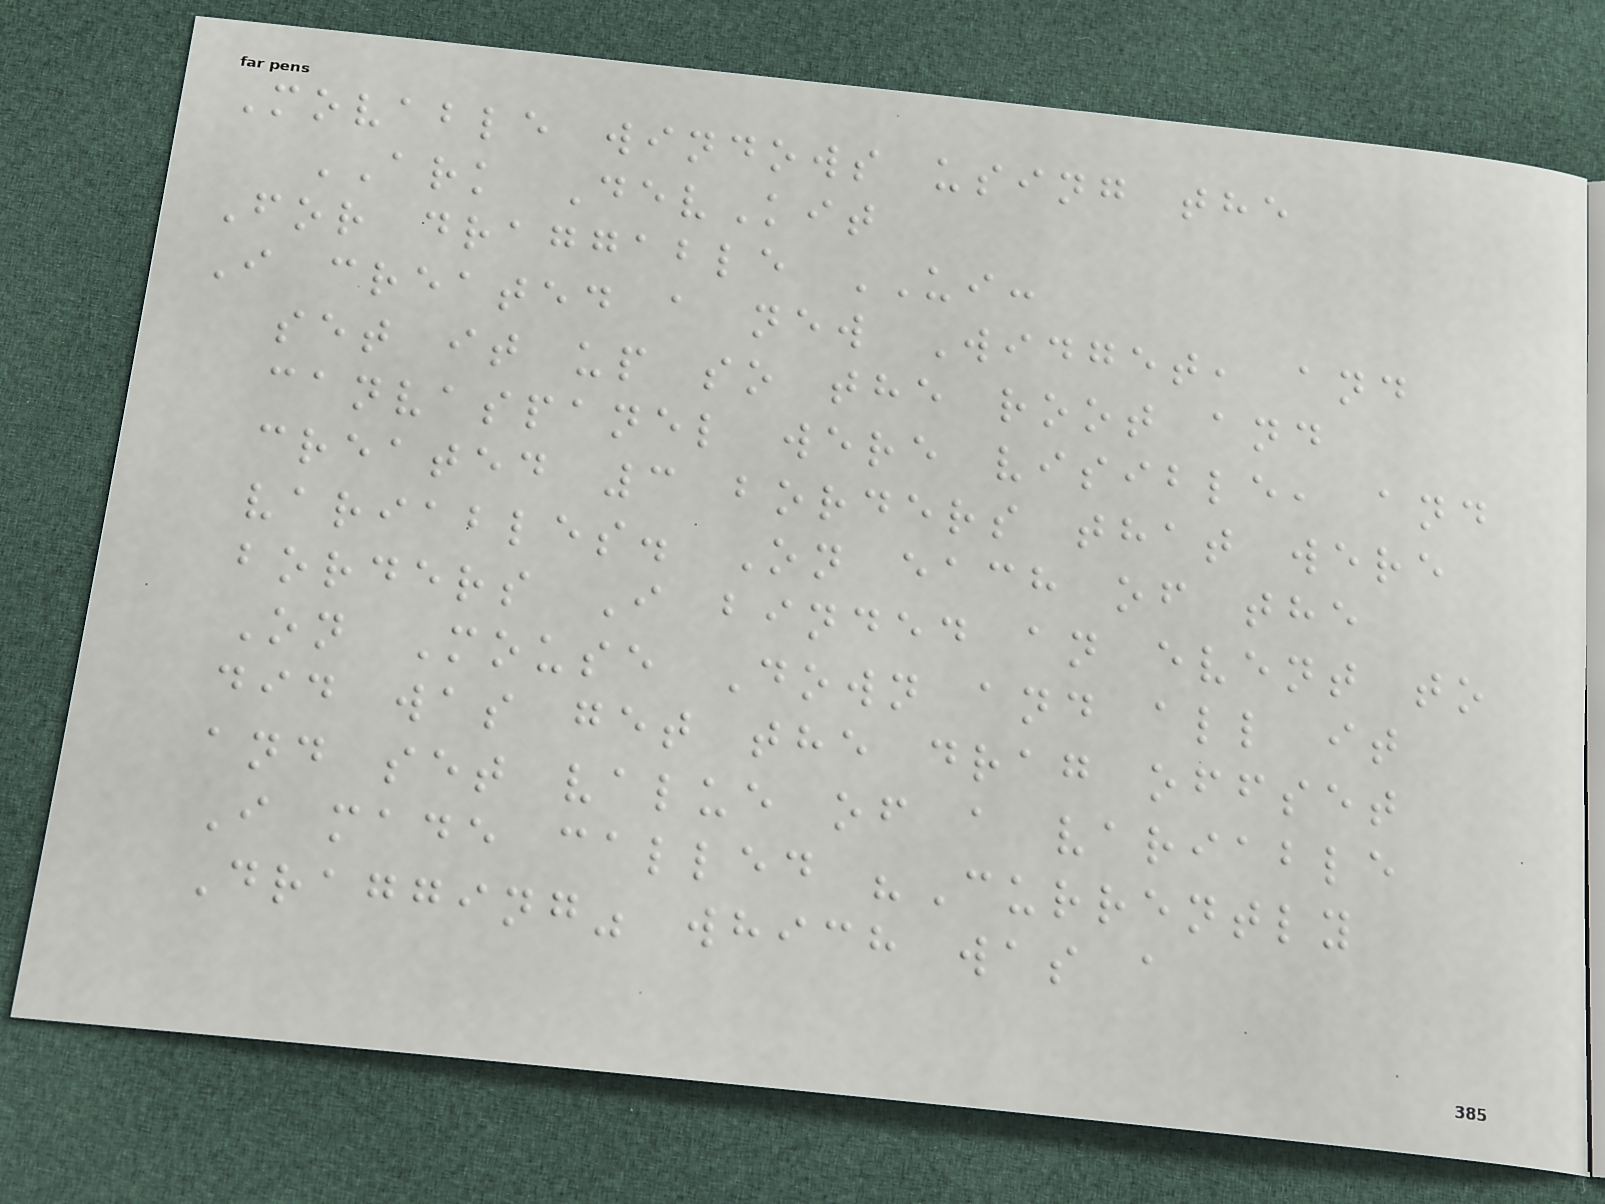Movable windows using the
ARK DevKit
For draggable UI:
I created a new Widget, and
set it up so the root and
canvaspanel were visible, and
created 3 borders that were
variables. On each of the
borders I binded an event to
On Mouse Down and all it
did was get the drag offset
and set value of a variable
I made called "Currently
Dragging" which was a
